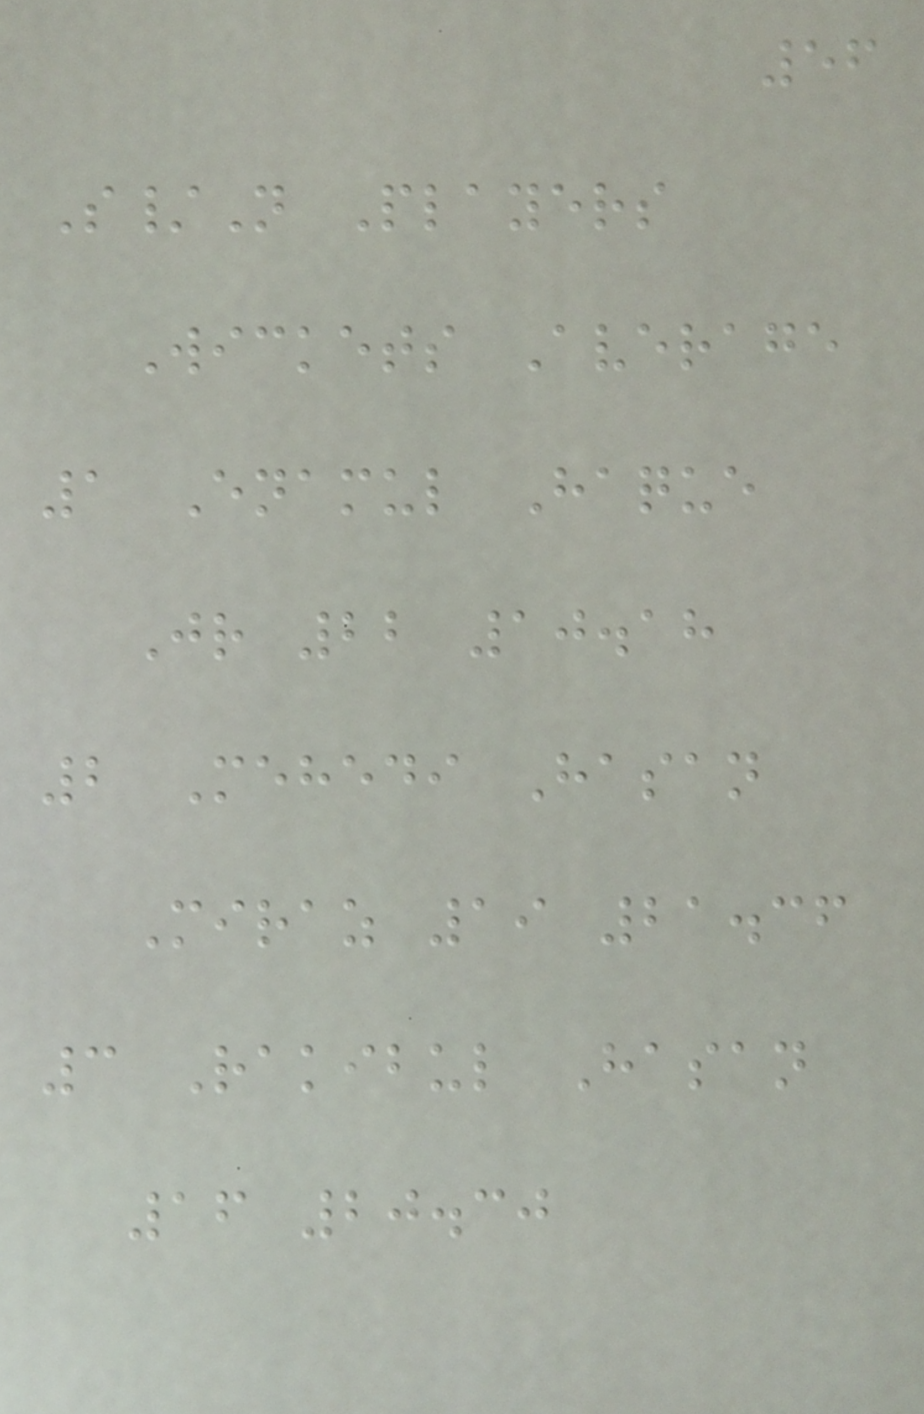56
S/N Players
Wickets Average
1 Enamul Haque
Jr 22 10.18
2 Mehedi Hasan
Miraz 19 21.36
3 Rakibul Hasan
16 20.30
